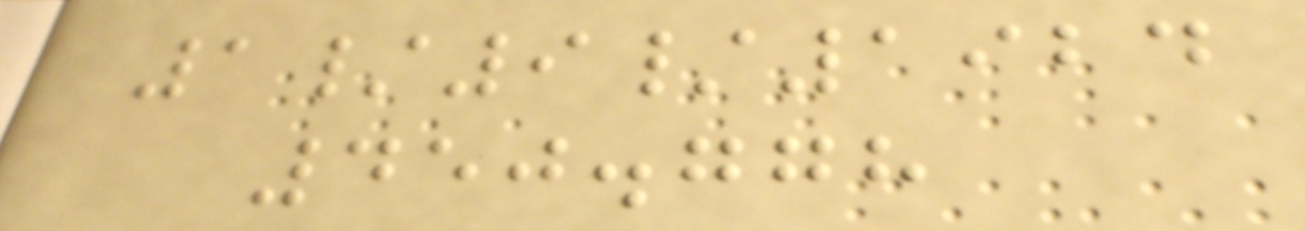1/9/1924
450.778
